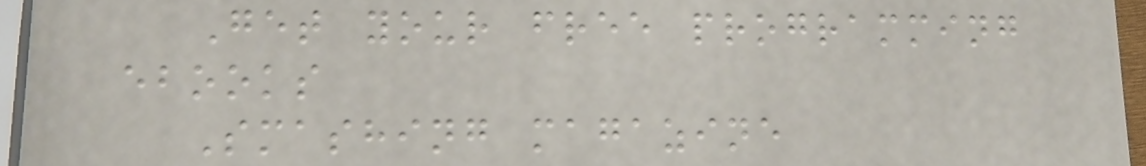Get your free programming
ebooks
Smashing magazine
